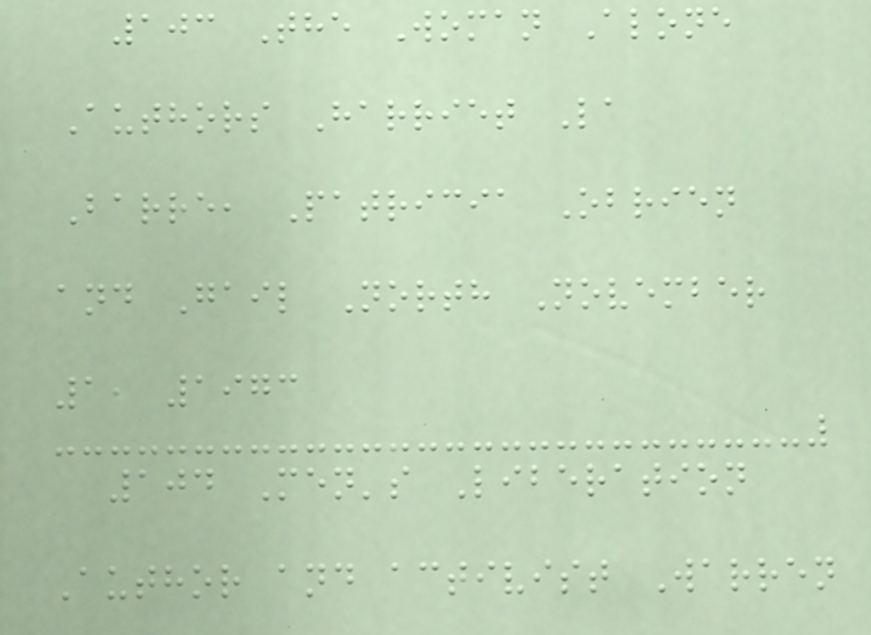103 The Woman Alone
Authors Harriet La
Barre, Patricia Obrien
and Gail North November
1, 1973
104 Men's Liberation
Author and activist Warren
